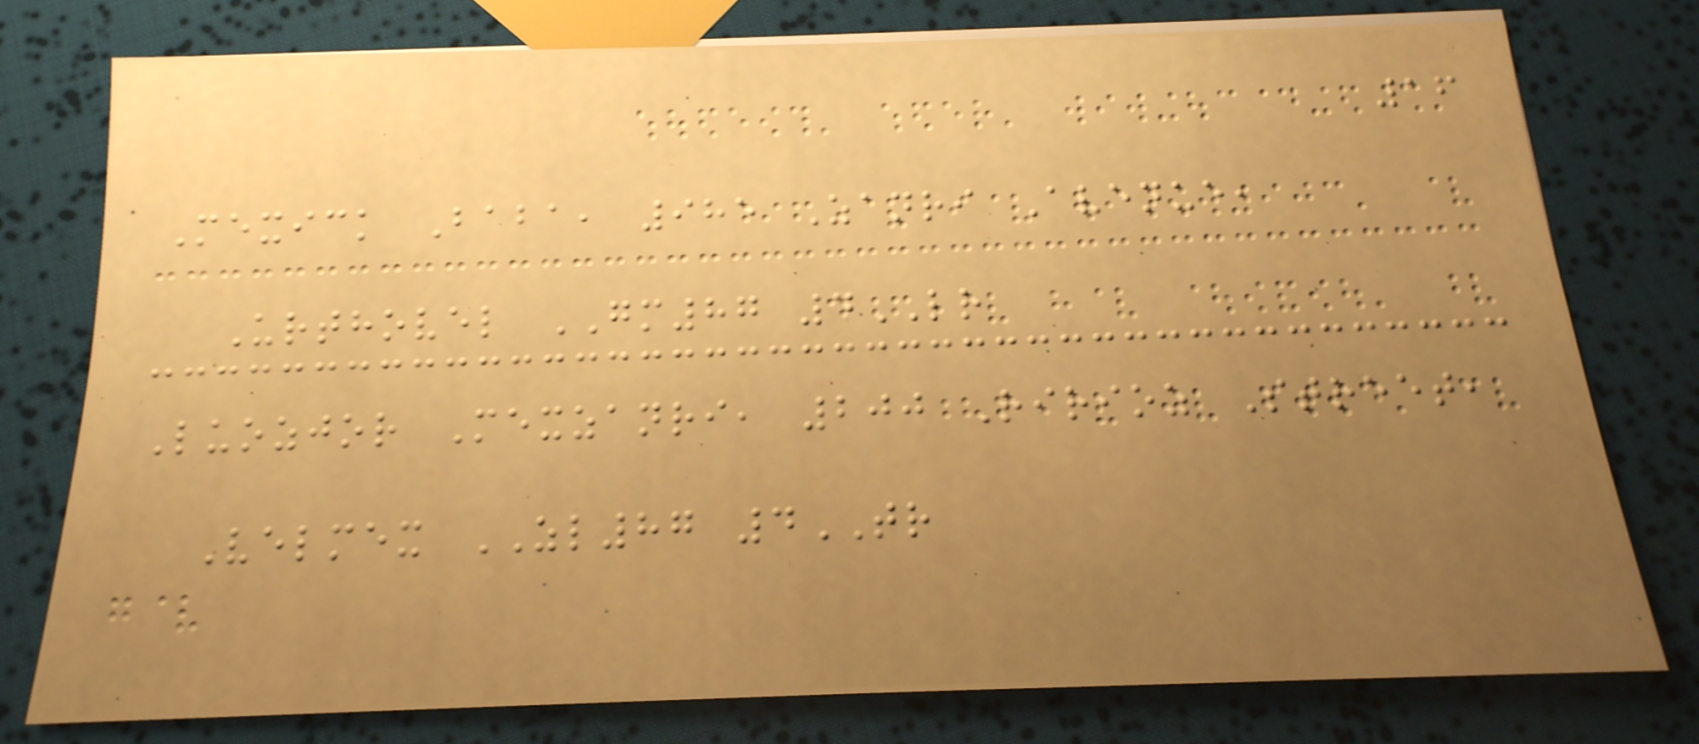16
Mexick Baba, 985 Zanri Avenue,
Urthovel GM87 4LR
Luozjor Mexzanri, 200 Ririoz Street,
Velmex ZL87 4TR
